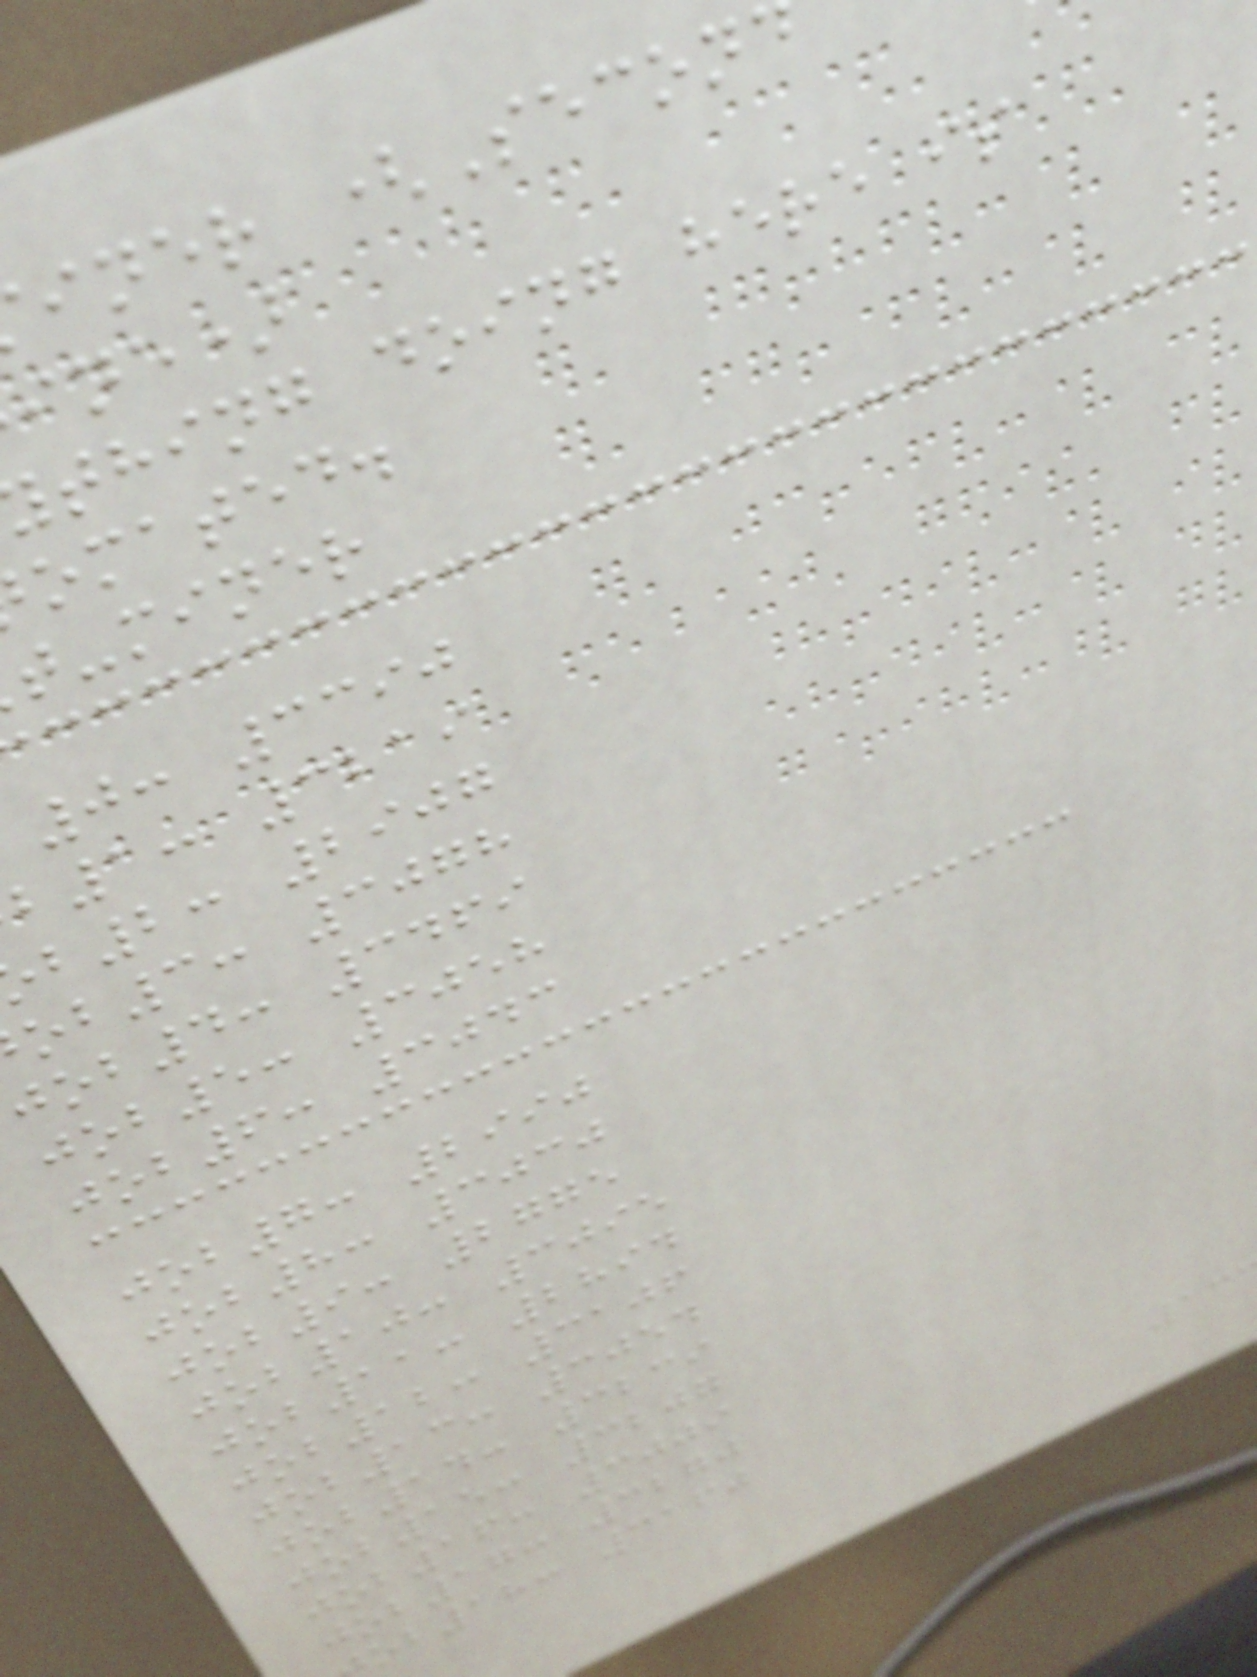iner (Secon
ine)
thing doing here is
omated.
t-miner
0: 3390
b1: 3219
b2: 2907
ob3: 3078
job4: 3469
job5: 3058
job6: 3043
job7: 2990
job8: 3030
job9: 2775
job10: 3095
job11: 2894
job12: 3106
job13: 3054
job14: 3239
job15: 3207
job16: 3009
job17: 3270
ob18: 3160
